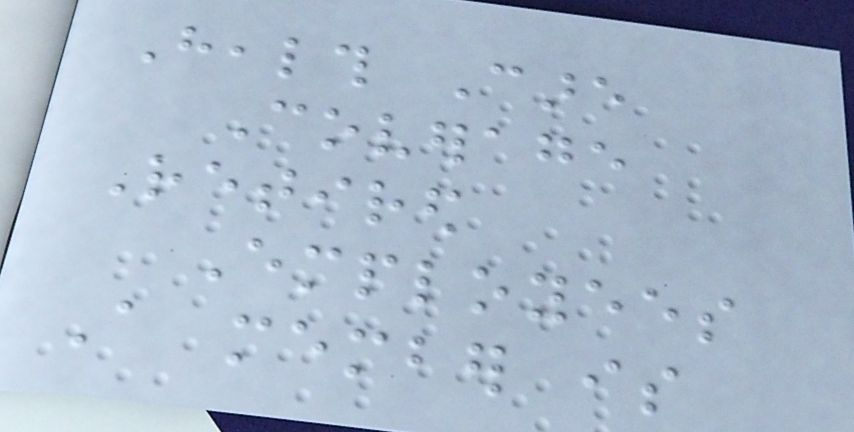Health Care
Coverage
Retired
Employees
A member is
